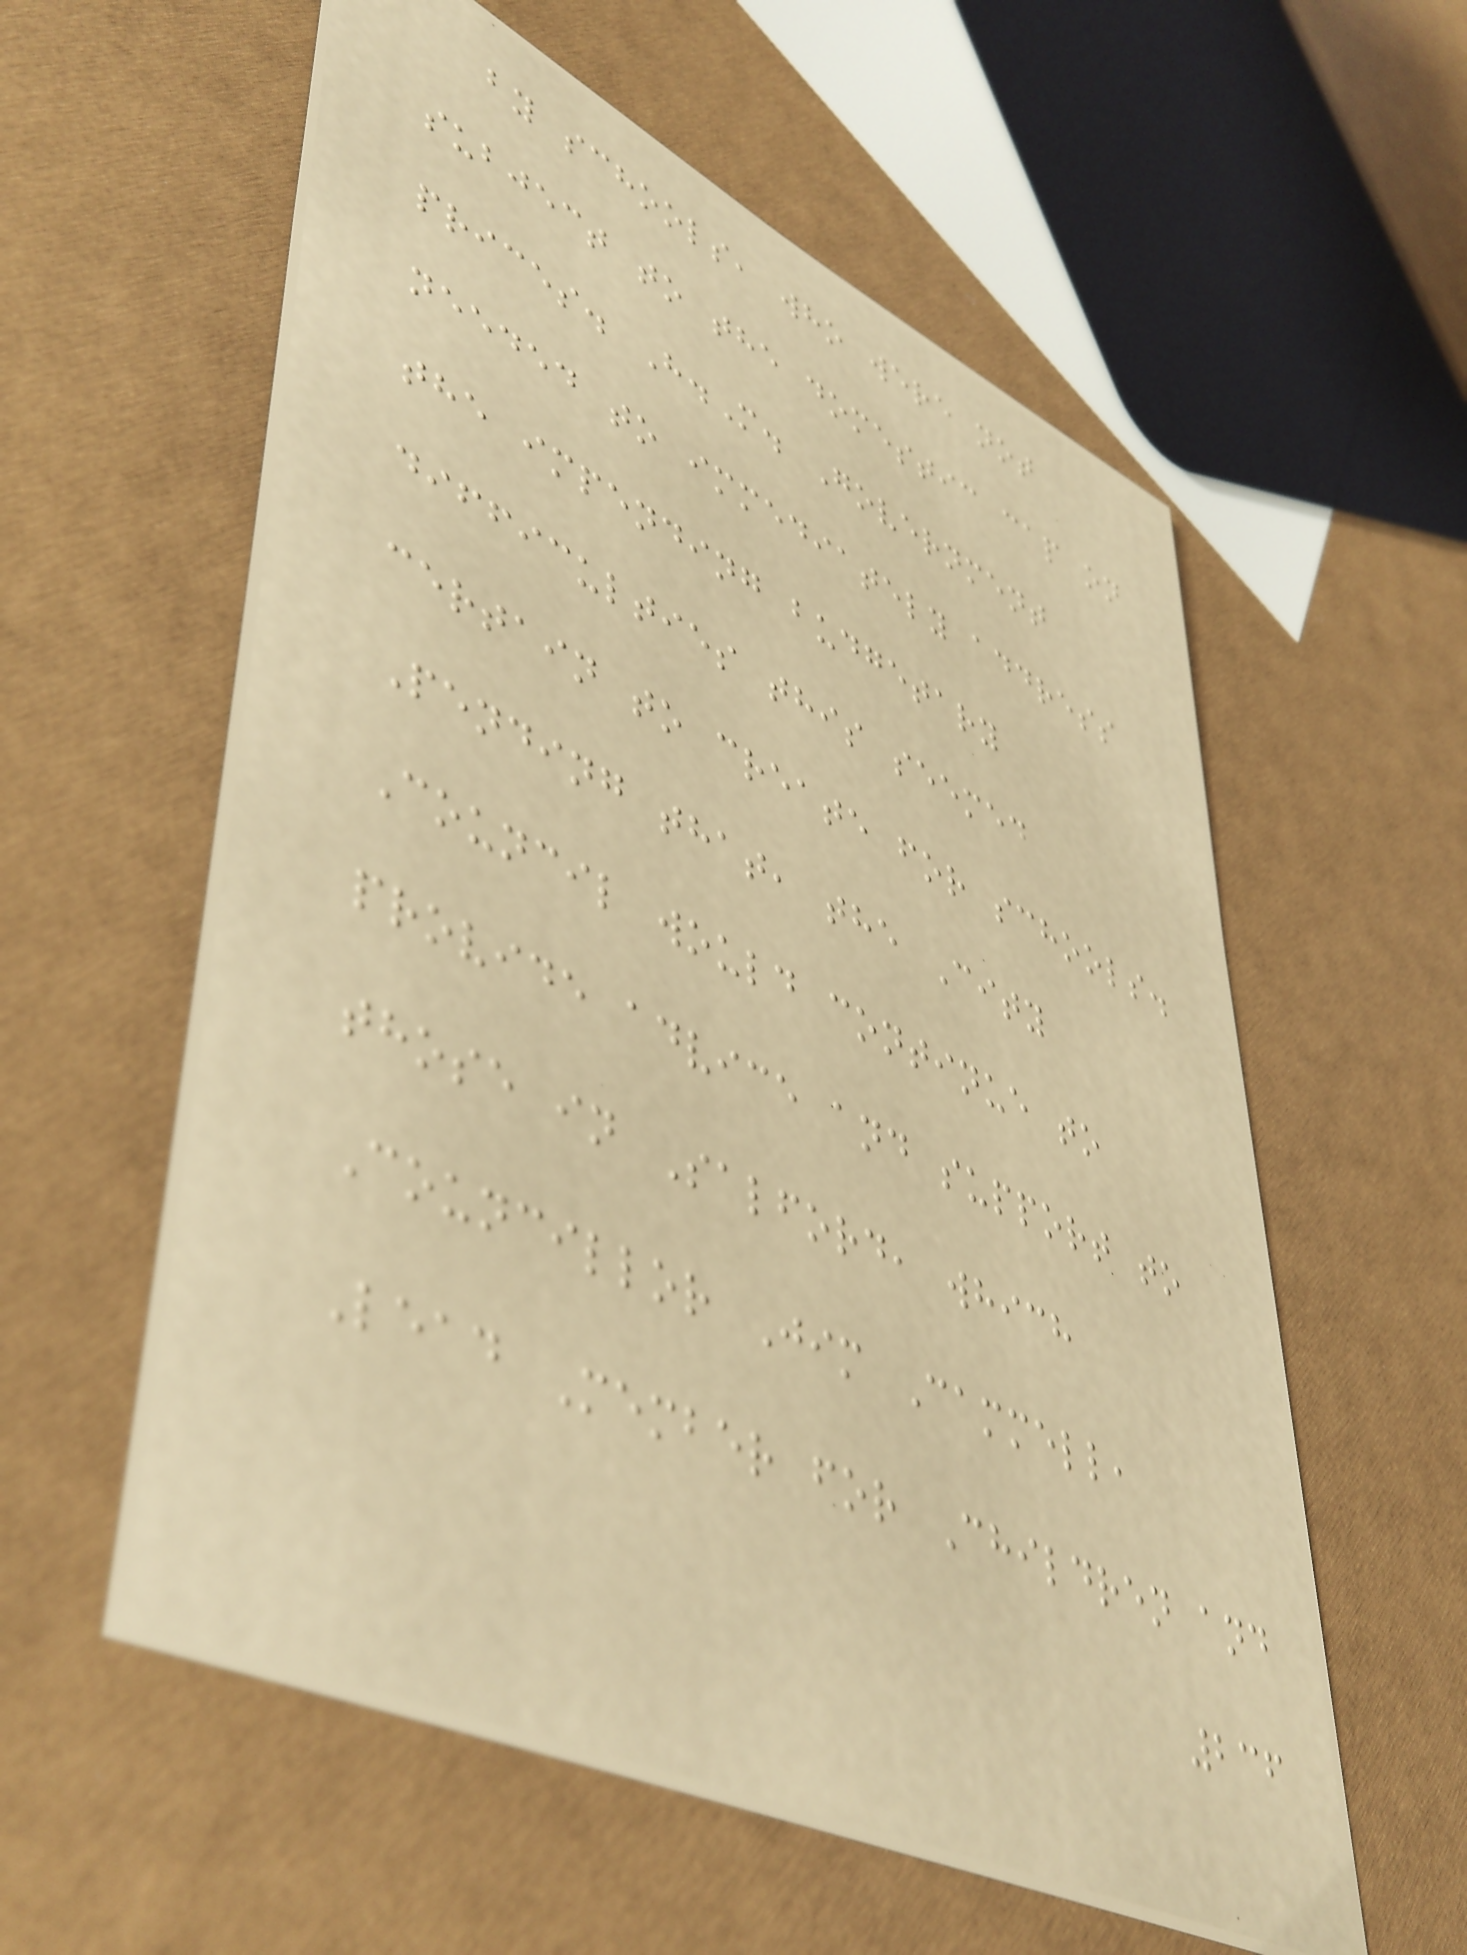by schools, who were not
subject to the domestic cap on
prices. H.M. Government
needed to immediately address
the impending budgetary
difficulties this seemed
certain to create for schools.
Pending that, the City
Council would continue to
provide advice and support to
those in Salford, which
Councillor Jim Cammell,
Lead Member for Children and
236
